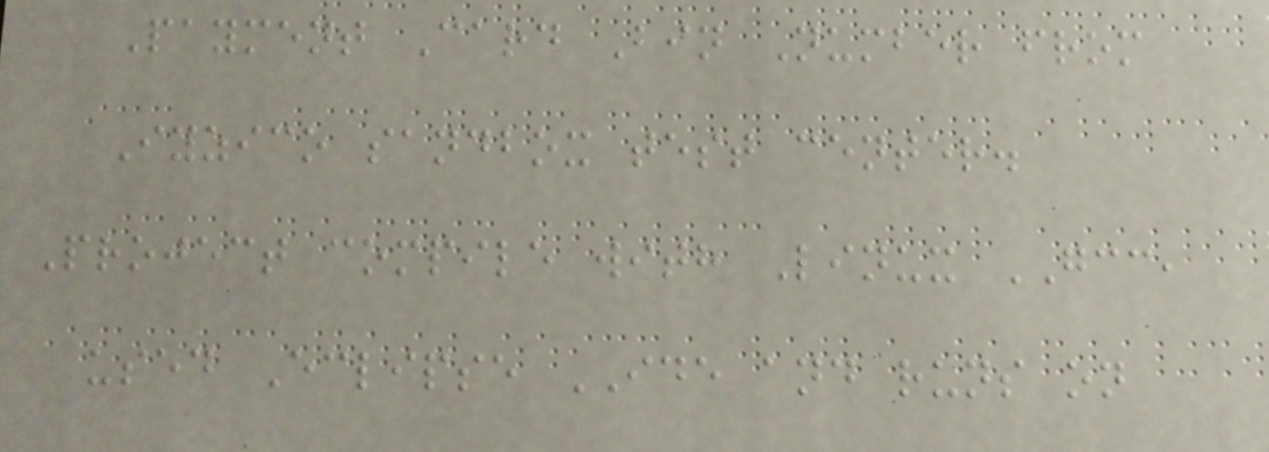Payment Card Bin Number from
Iyzico sandbox test center.
Project compile with Linux GCC,
used Eclipse IDE and runs on
